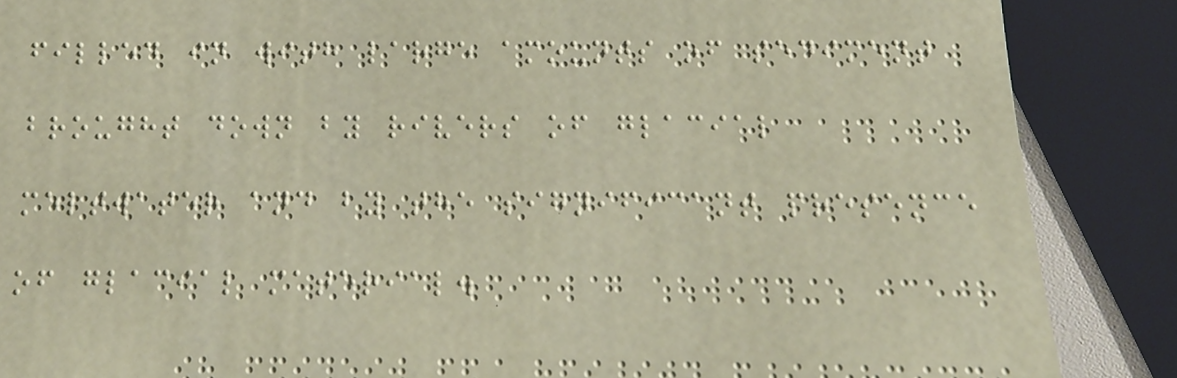filled in with large amounts of sediment
brought down by rivers of glacial
meltwater and by the significant presence
of glacial material.
